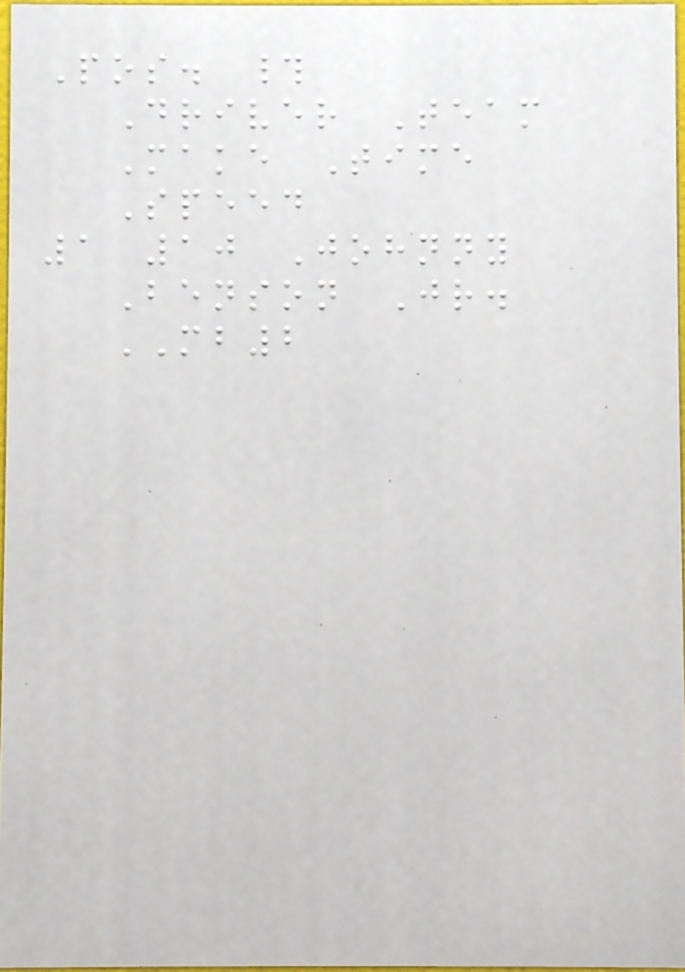Pos. #
Driver Team
Make Time
Speed
1 10 Johnny
Benson Jr.
MB2
